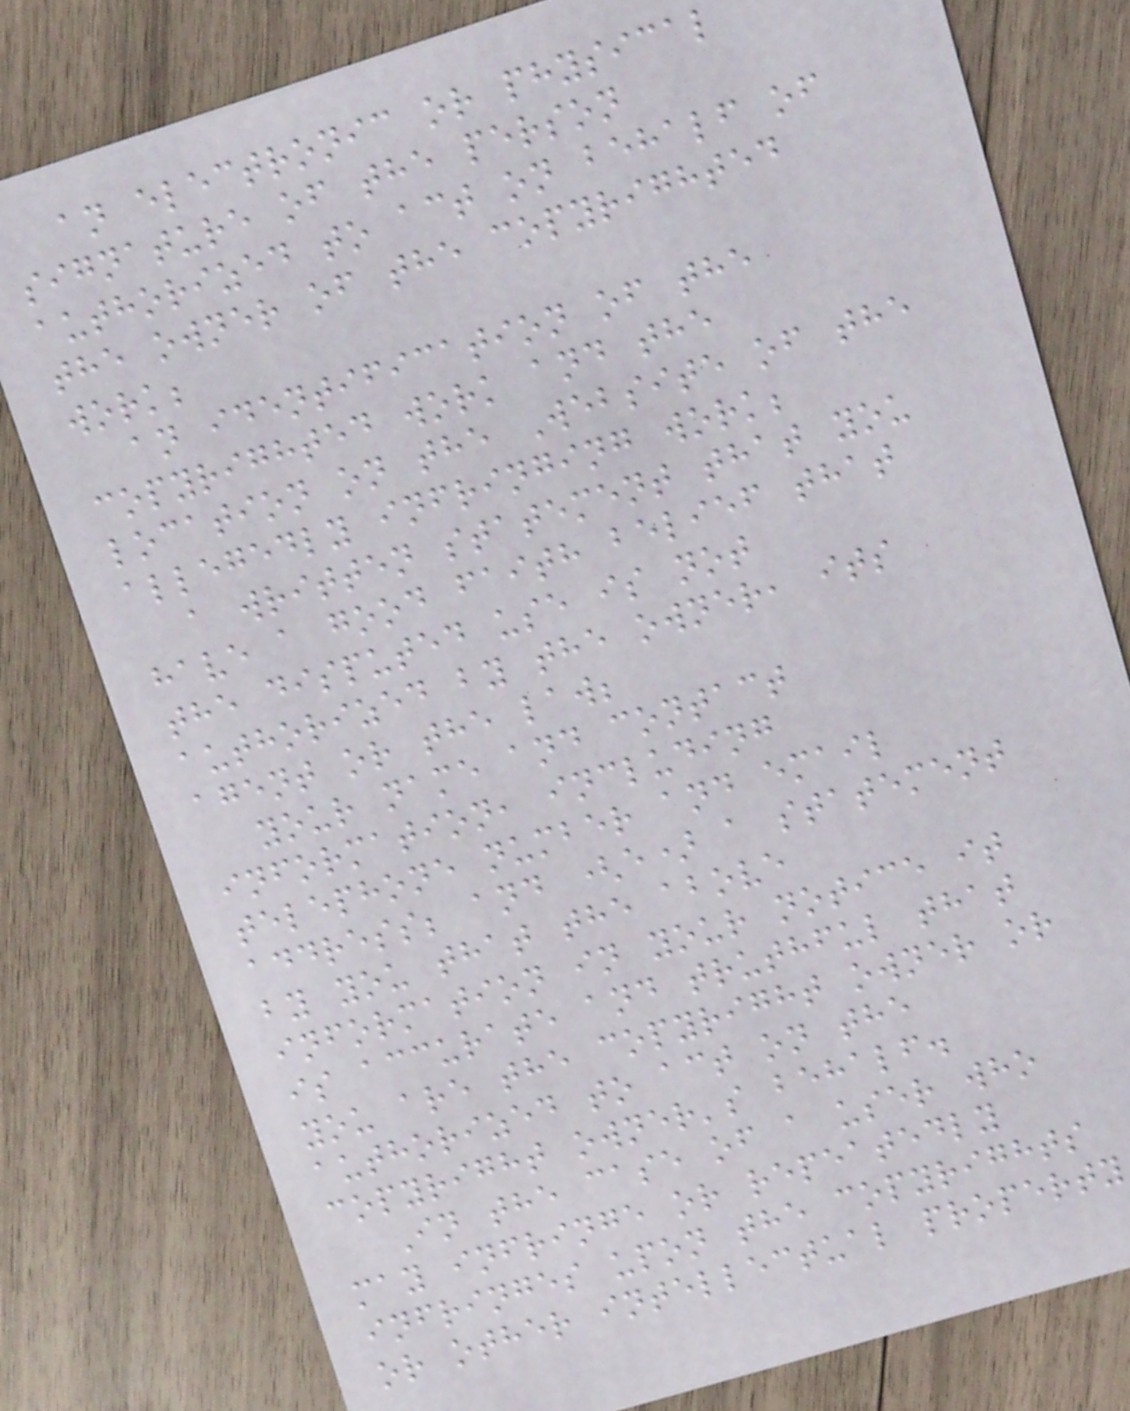an electronic or physical
signature of the person
authorized to act on behalf of
the owner of the copyrighted
work;
an identification of the
copyrighted work and the
location on the Website of the
allegedly infringing work;
a written statement that you
have a good faith belief that
the disputed use is not
authorized by the owner, its
agent or the law;
your name and contact
information, including
telephone number and email
address; and (e) a statement
by you that the above
information in your notice it
is accurate and truthful that
you are the copyright owner or
authorized to act on the
copyright owner's behalf.
In the case of a user who
may infringe or repeatedly
infringes upon the copyrights
or other intellectual property
